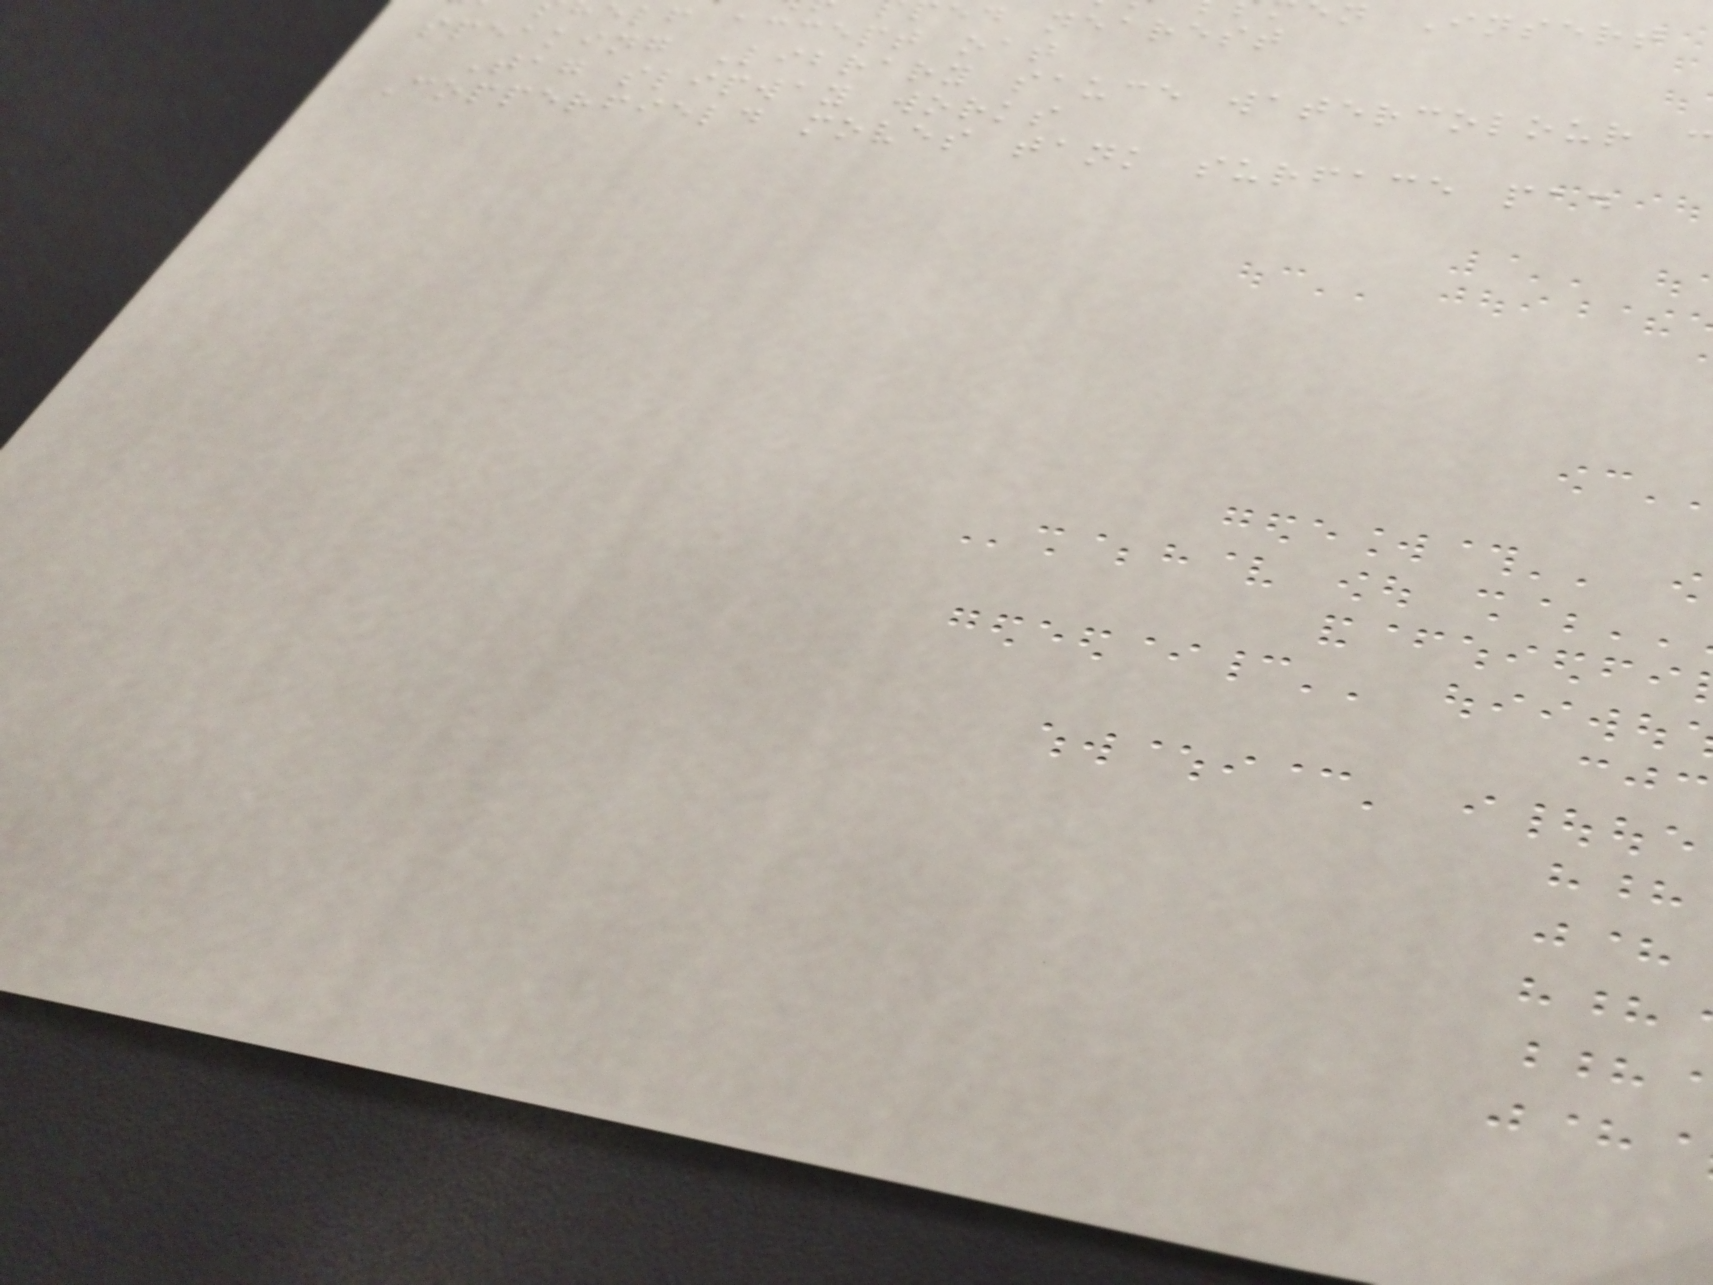n Insert
ed nearest
elf accept oat
speaking Library sauce watercolour
Tag slipway works
Copperfield moves tank surface pad
